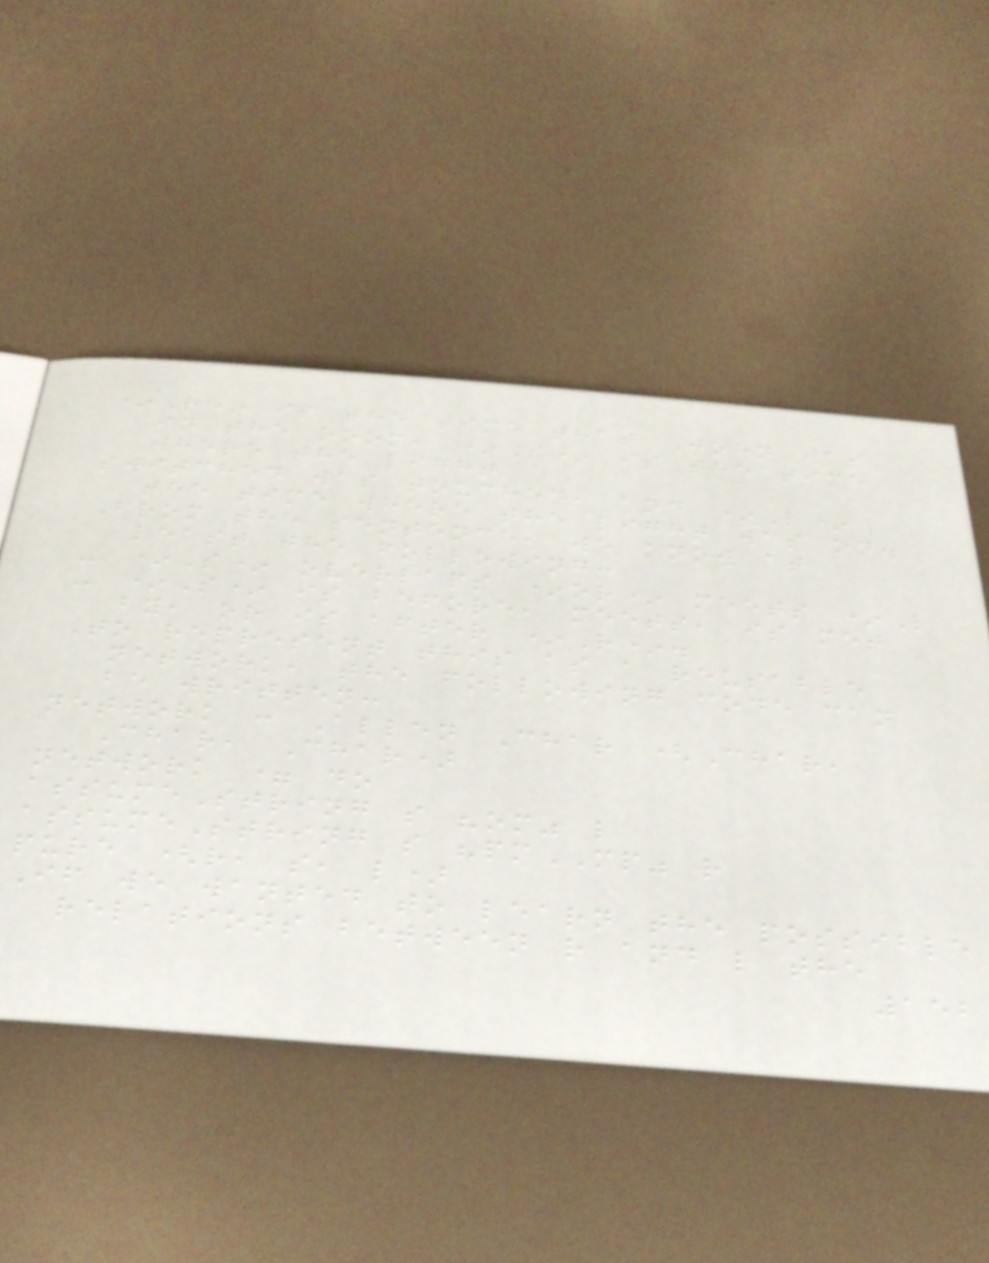*R* is the time that John was
in the room, *S* is the time
where the light
switched was touched, and *L*
the time where the light was on.
From the sentence, we know at
least the following:
- *S* overlaps *or* meets *L
- *S* is before, meets, is met
by, or is after *R*.
To represent this as a reusable
network, the following code can
be written:
network : Allen Char (Char,
Char, Char)
network = do
assumeString s "om" l
assumeString s "pmMP" r
pure (r, s, l)
If we wanted to learn the possible
relations between r and l the
152
